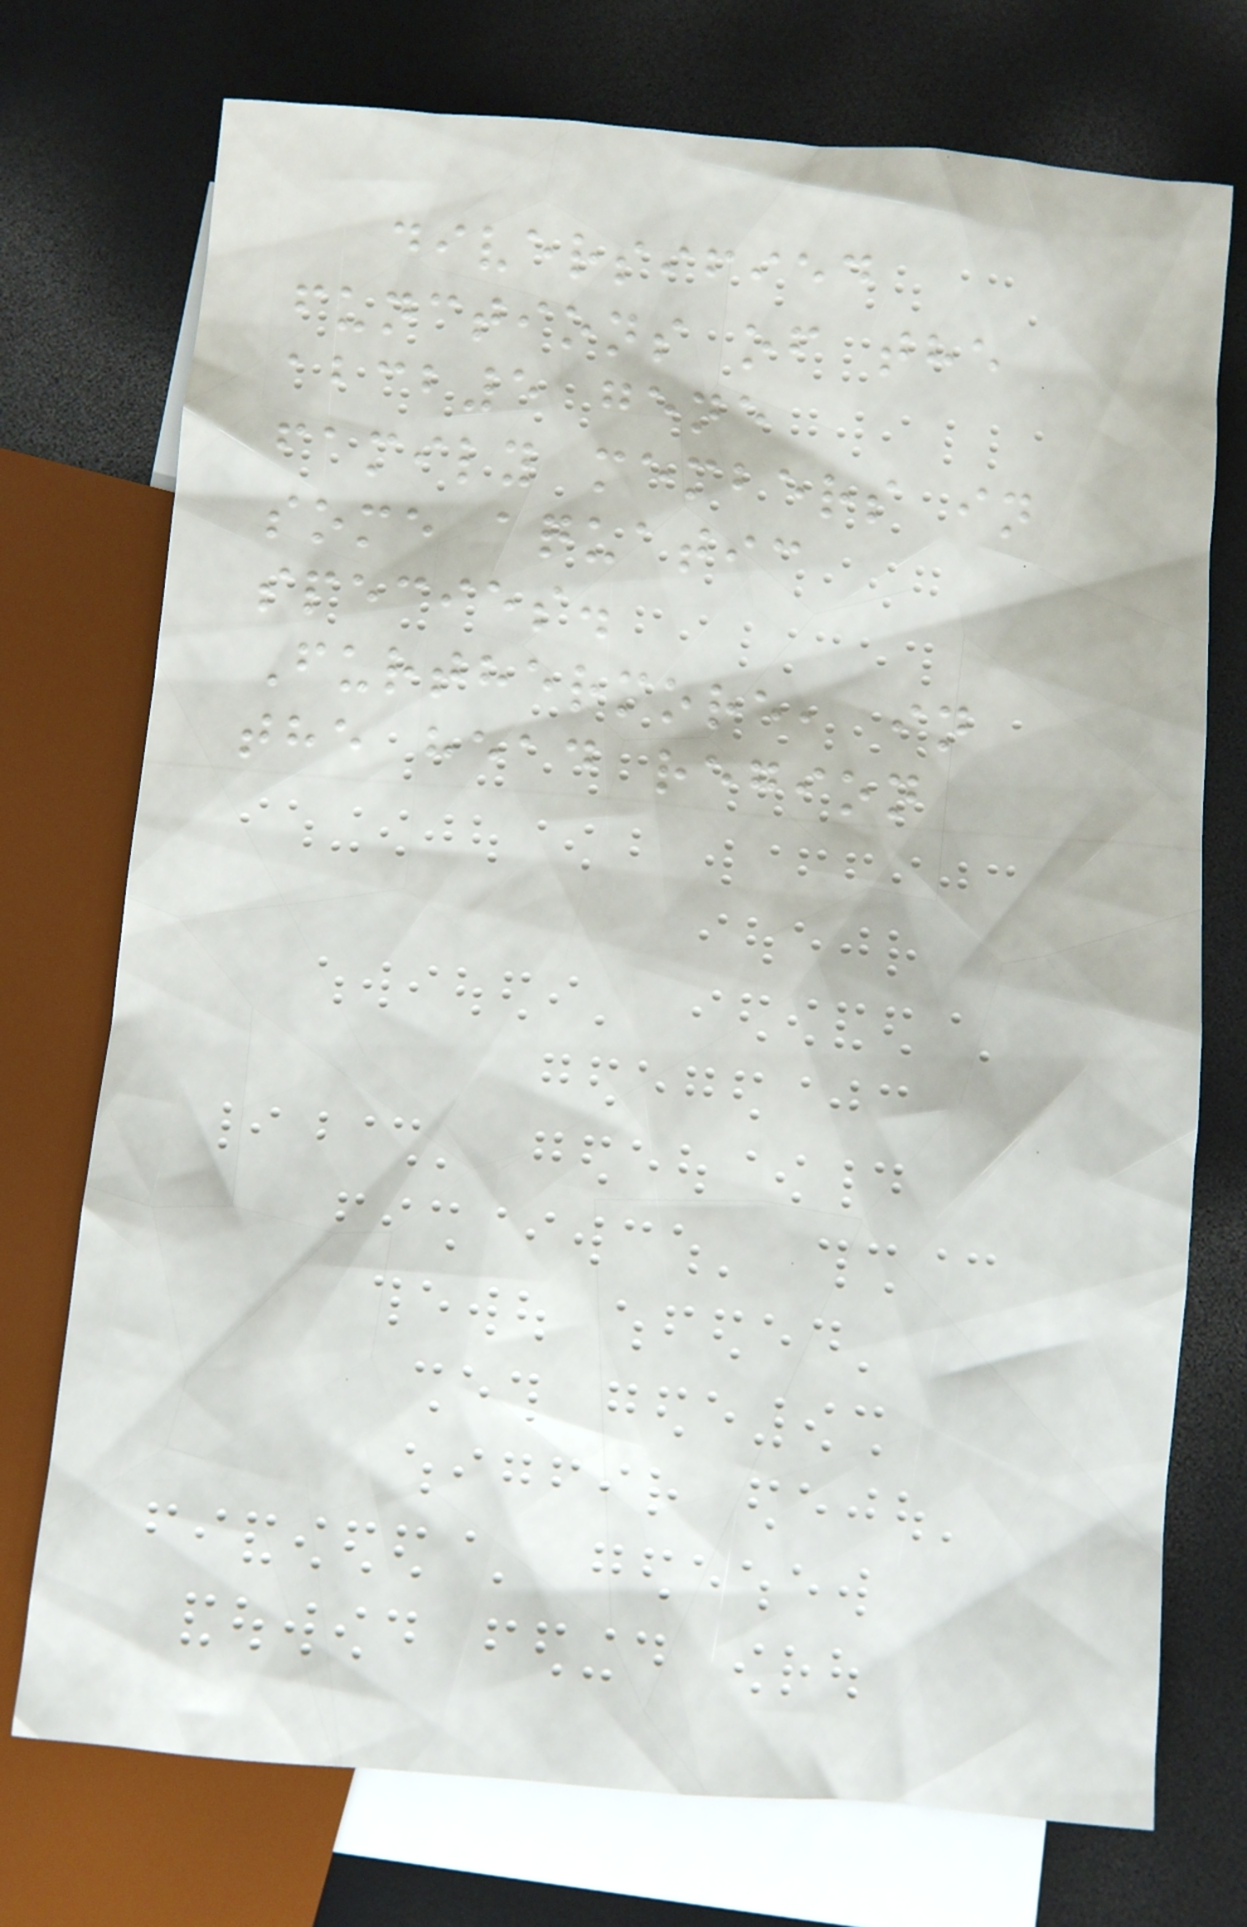diversified
functions of the
abcb5 gene
family members in
some aquatic
species.
Furthermore, in
the head region
